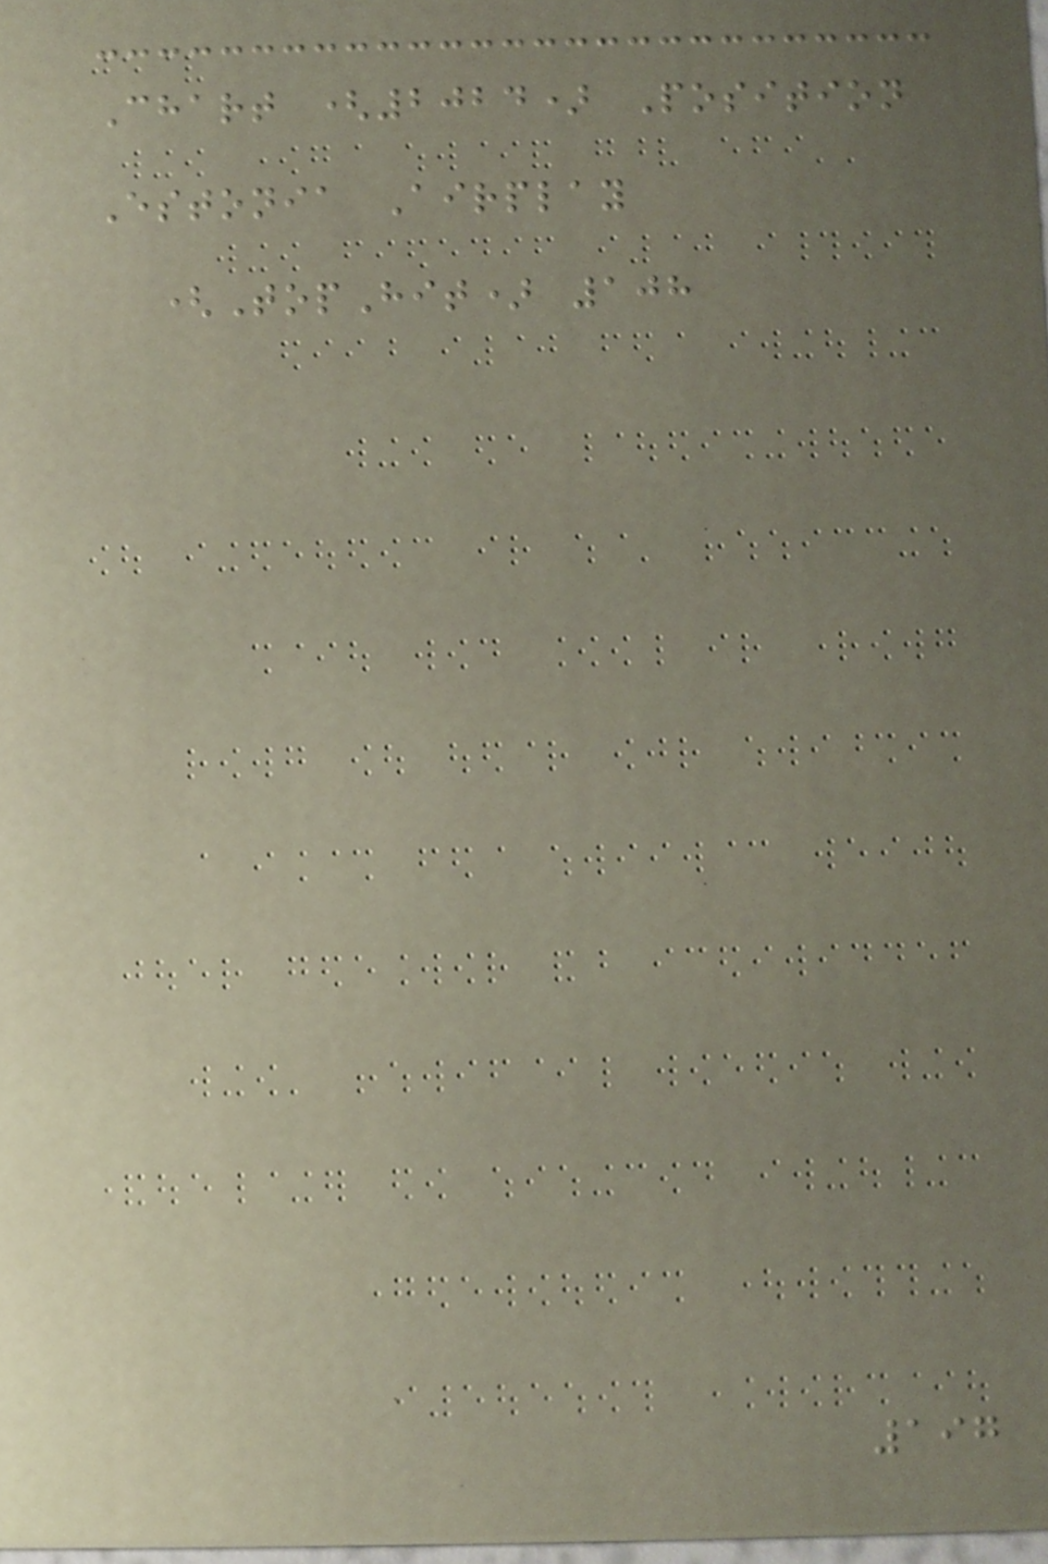Chart (2024) Position
Estonia Airplay
(TopHit) 108
197
